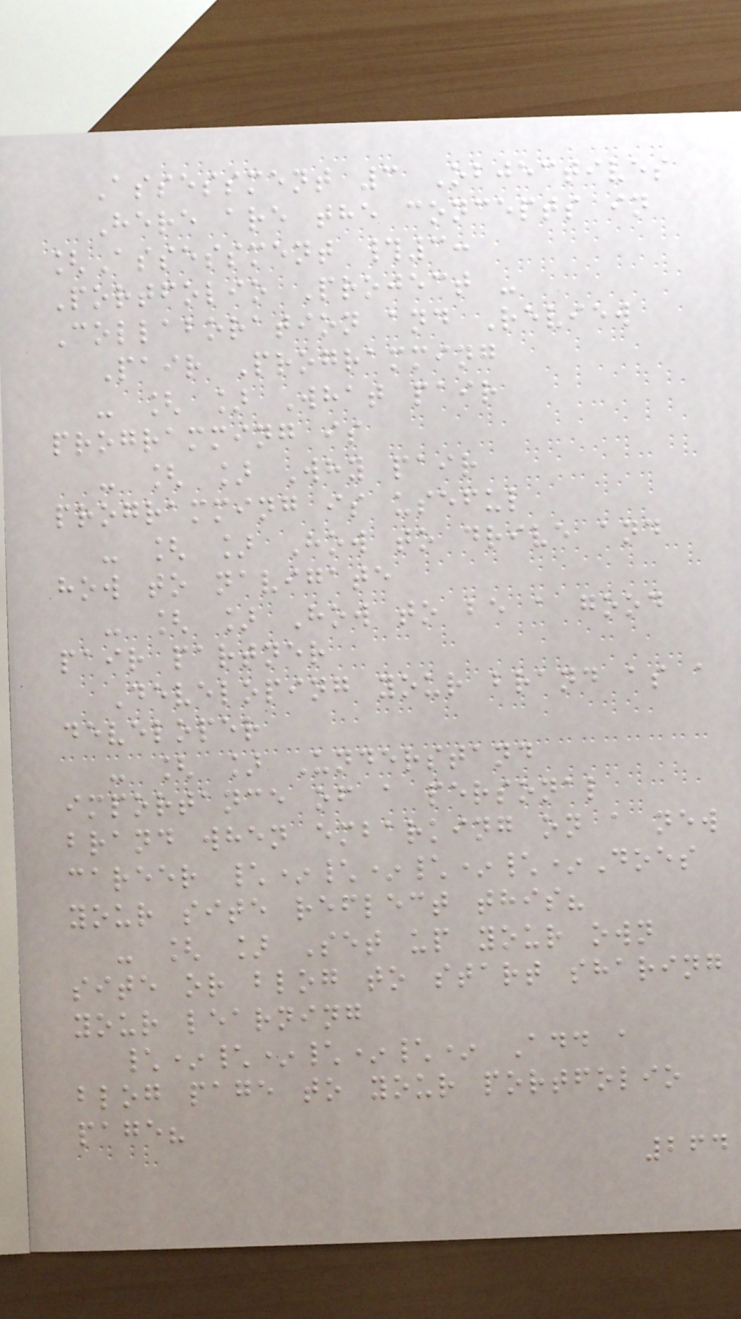Assessment 3 Objectives
Here are the concepts in
[Assessment #3:
Portfolio Project -
Collaboration and Review
Pair Programming
- [ ] What pair
programming is
- [ ] Why pair
programming is useful
- [ ] How to drive and
how to navigate
- [ ] How to be a good
pair partner
Developing your brand as a
developer
- [ ] Understand
importance of a personal
brand when embarking on a new
career \*\*\*\*Does
your site reflect this?
- [ ] Set up your own
site or blog to start sharing
your learning
\*\*\*\* Add a
blog page to your portfolio
page?
264
